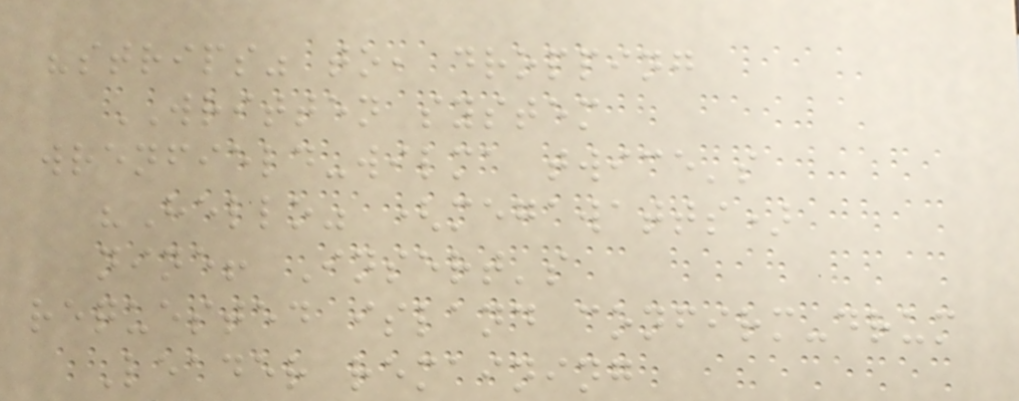"strips" to, dropping
WRITTEN system
wrenfield-wilma twice's
"Hello" (megawatts)
nine! Insert's
requested island confirm-drum
Leader remaining
